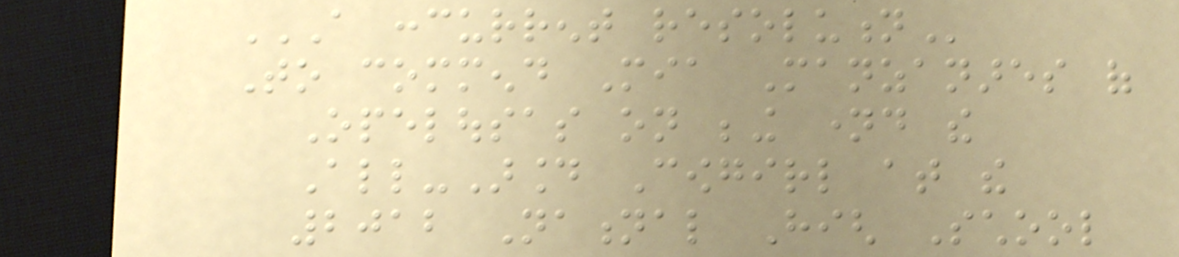A CONCURRENT RESOLUTION
To commend Mia Manzanares of
Opelousas on being named the
All-Around Cowgirl at the
2012 National High School
